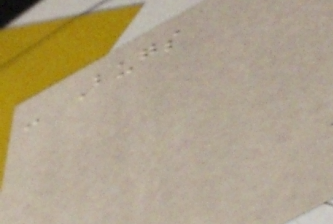- Bugs
